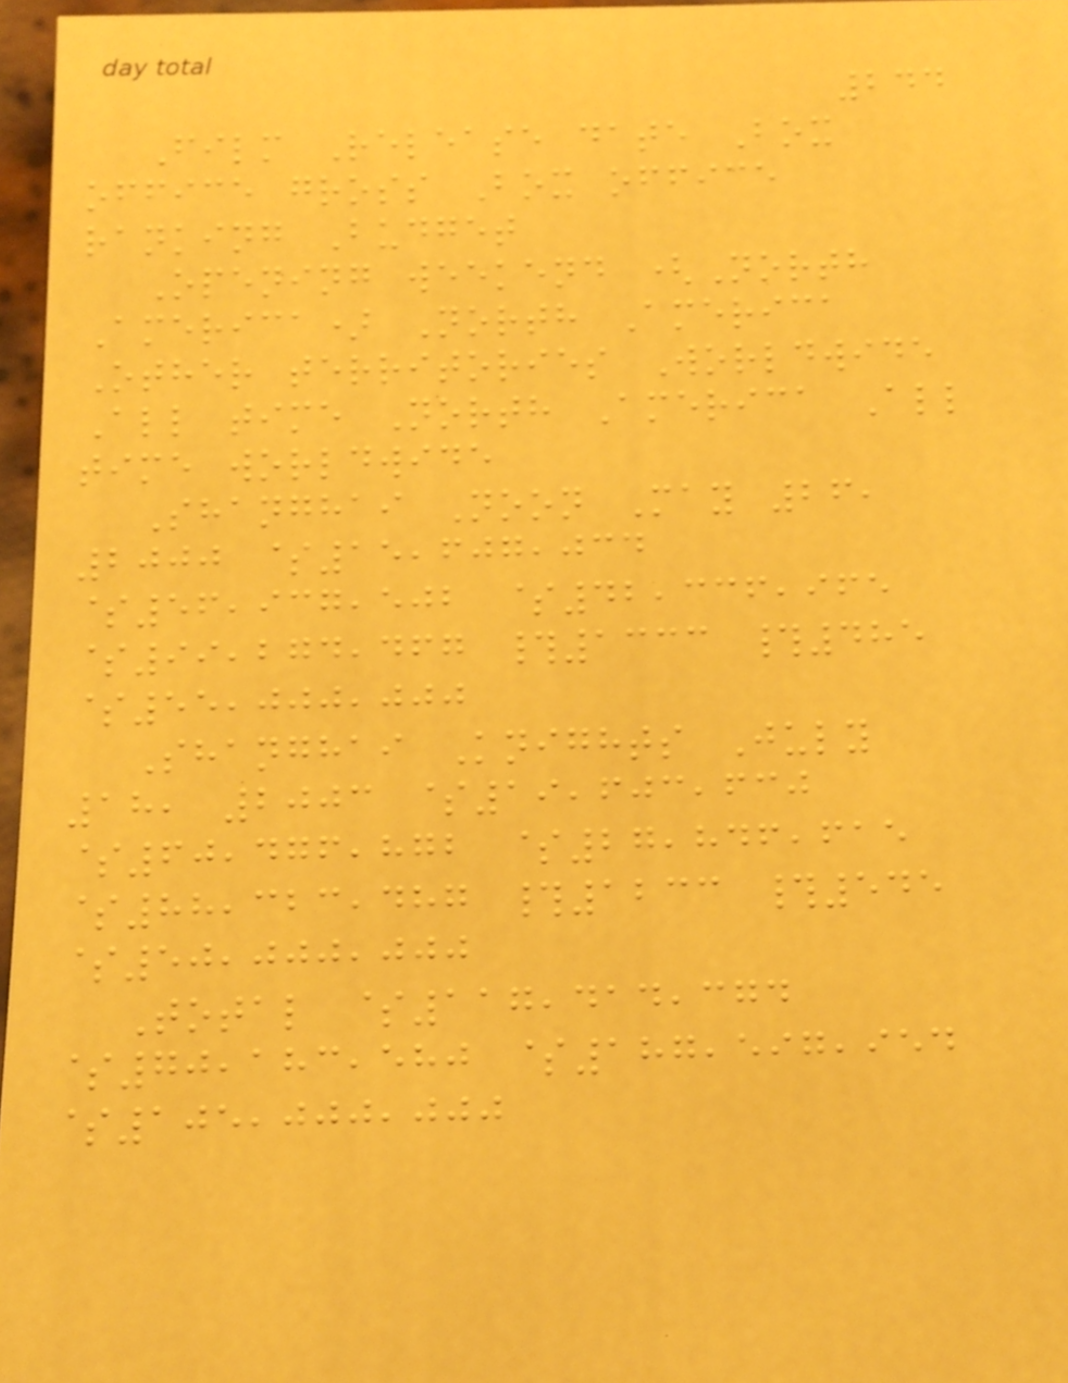244
Film Release date Box
office gross Box office
ranking Budget
Opening weekend (North
America) North America
Other territories Worldwide
All time North America All
time worldwide
Shanghai Noon May 26,
2000 $15,607,034
$56,937,502 $42,336,965
$99,274,467 #1333 #485
$55,000,000
Shanghai Knights July
18, 2003 $19,603,630
$60,476,872 $27,846,615
$88,323,487 #1233 #545
$50,000,000
Total $117,414,374
$70,183,580 $187,597,954
$105,000,000
